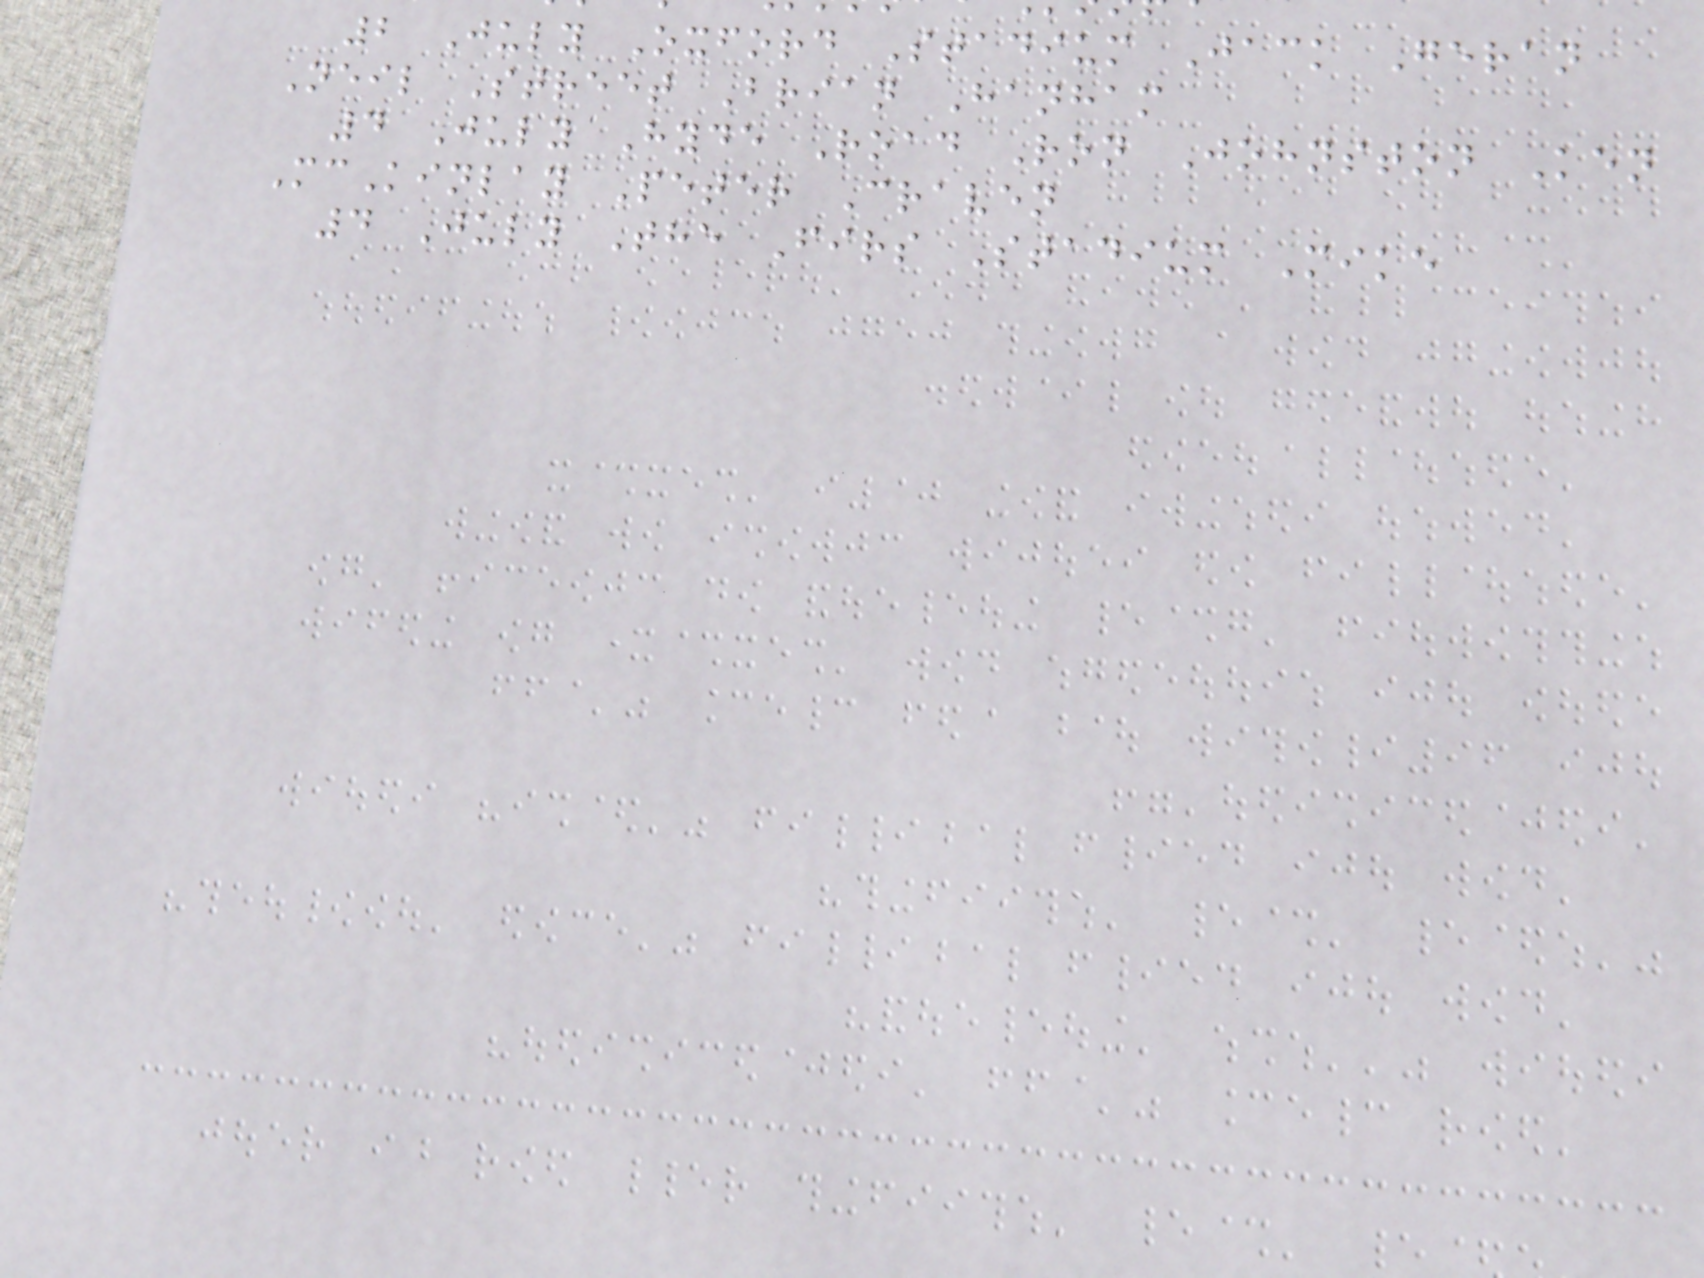2 July Oxford Stadium Jack Geran
Neil Street Brian Hanham
4 July Hyde Road Ron Johnston Ken
McKinlay Peter Craven
4 July The Firs Stadium Mike
